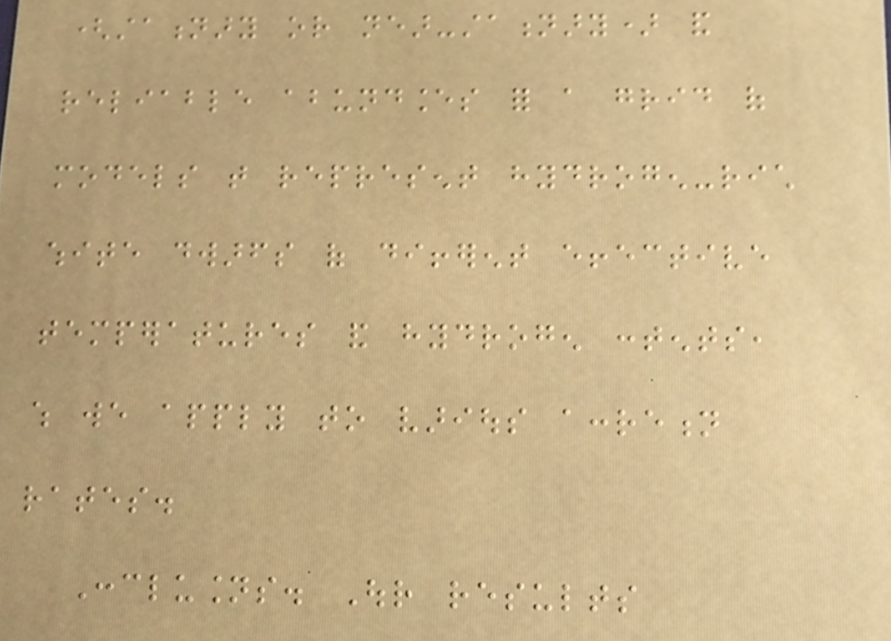(stationary or near-stationary) and
reliable abundances for a grid of
models that represent hydrogen-rich
white dwarfs of different effective
temperatures and hydrogen contents,
which we apply to various accretion
rates.
Conclusions. Our results
